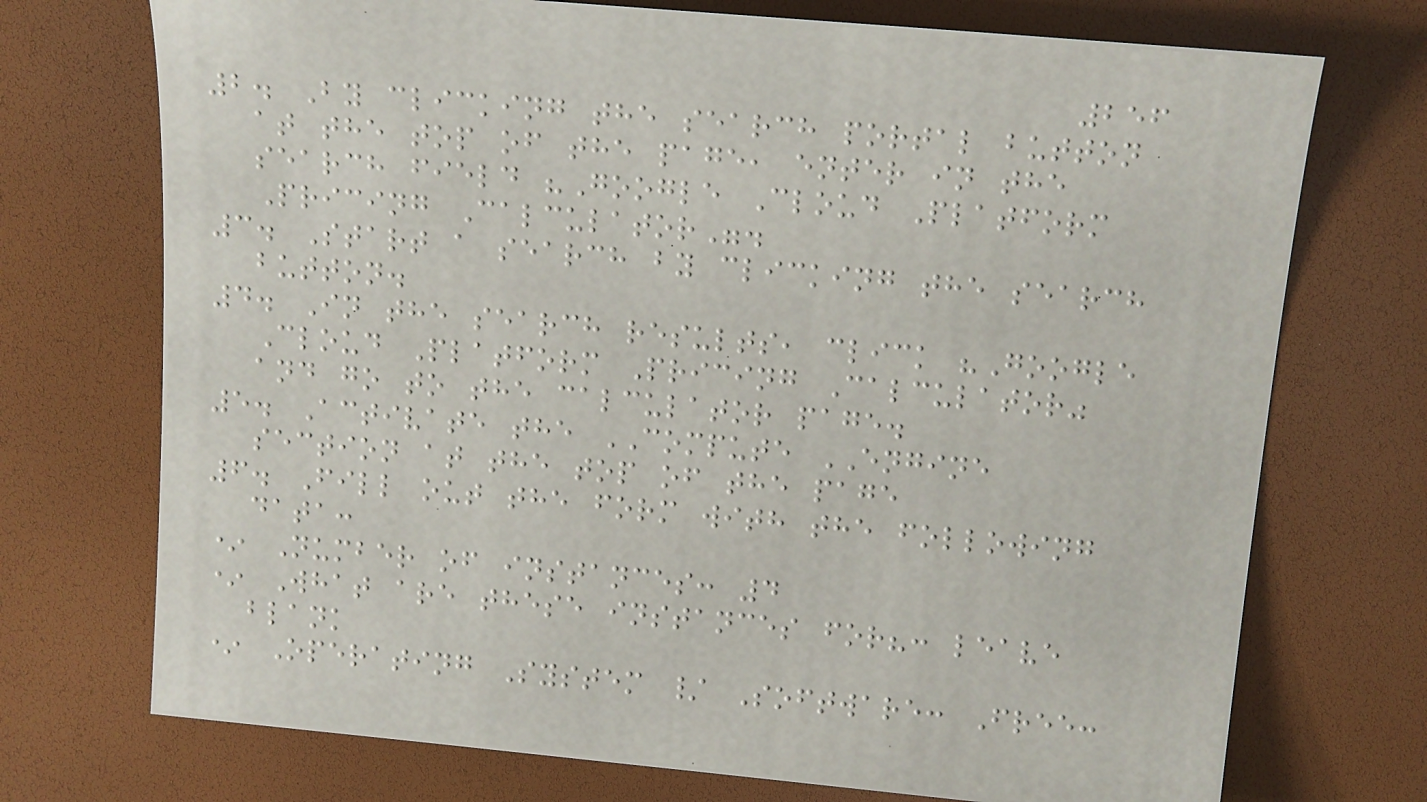256
2. By clicking the search portal button
at the top of the page, enter in the
search field "Google Cloud Platform
Pricing Calculator".
3. Start a search by clicking the search
button.
4. In the search results, click "Google
Cloud Platform Pricing Calculator"
and go to the calculator page.
5. Activate the COMPUTE ENGINE
section at the top of the page
6. Fill out the form with the following
data:
* Number of instances: 4
* What are these instances for?: leave
blank
* Operating System / Software: Free:
